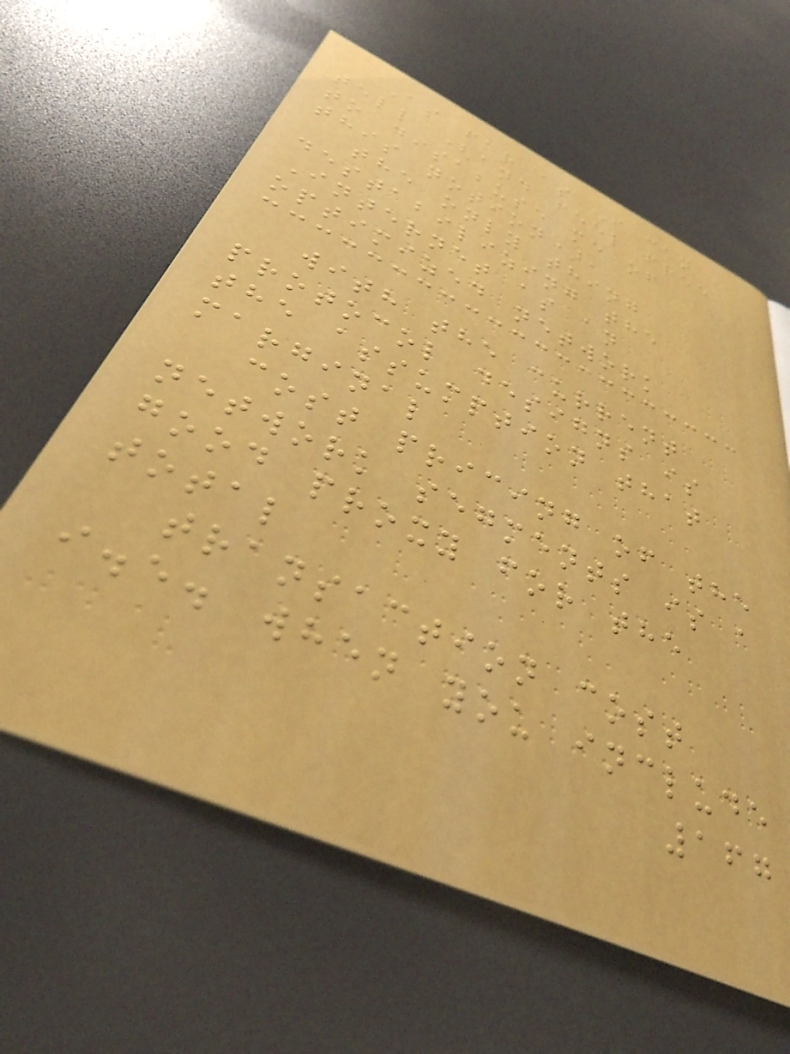As far as I can
tell (and feel free
to disabuse me of
this notion),
the only thing
destabilizing the
Internet as an
optimized network
with the current
protocol designs is
the assumption that
marginal
cost pricing of the
network segments is a
good proxy for the
total
transaction cost
i.e. when you include
167
